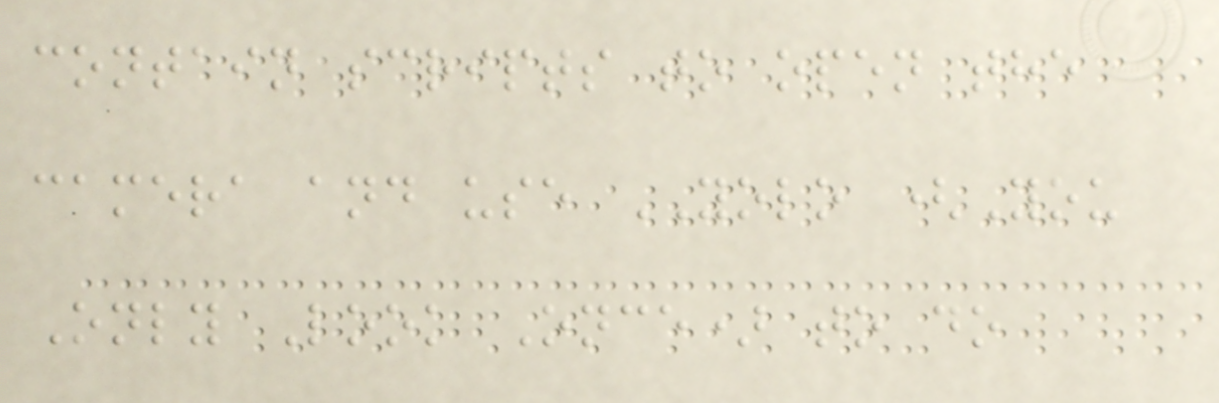contain scripts to open the
camera and use YOLO (You
Only Look Once) to do
